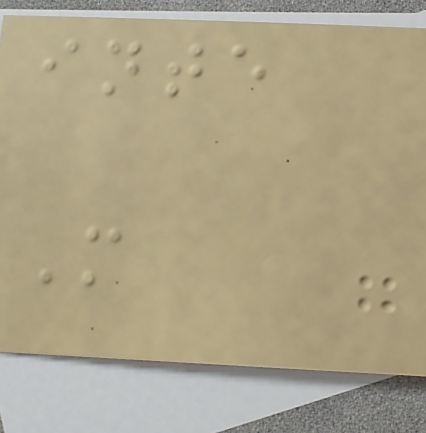inte
M
